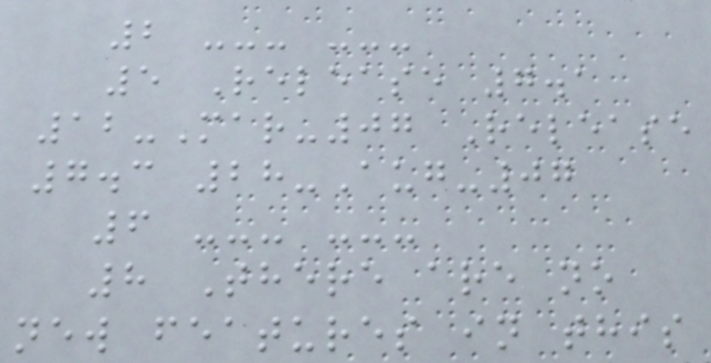2 --- ---
5 Release 7.1
12-Mar-07 Release
7.3 28-Aug-07
6 --- ---
8 There are no
new features in this
